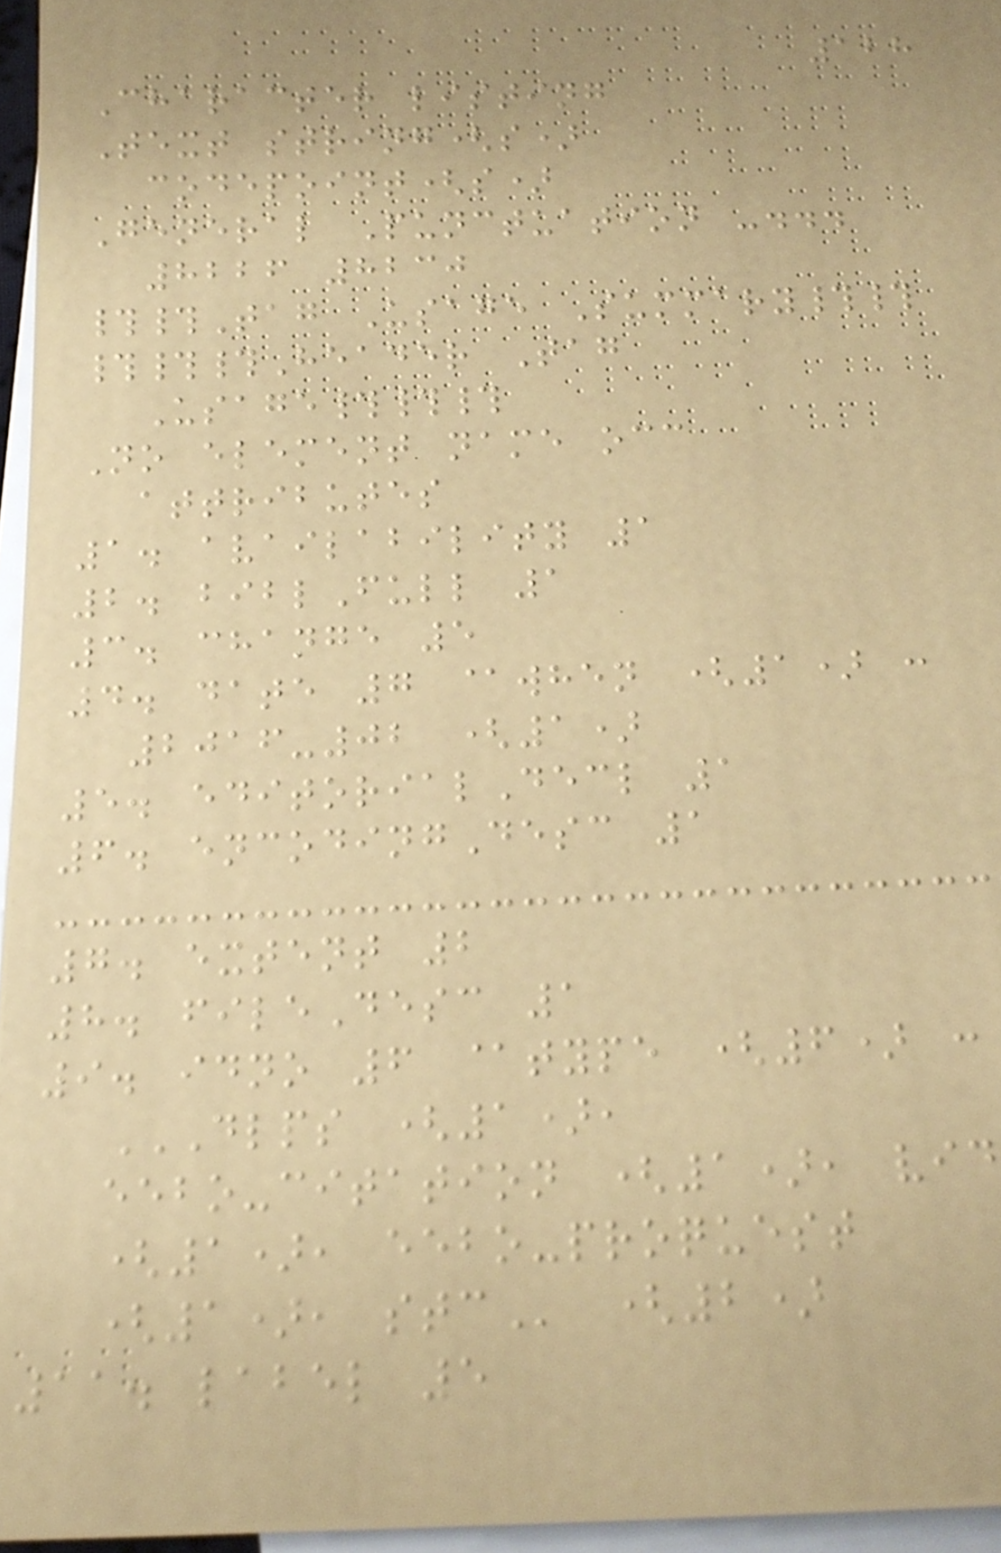128
Character listing
Text string(s)
codepoint(s)
General Punctuation -...
8226 8230
##Tag Usage Summary##
###Header Tag
Usage###
No element name occ
attributes
1. availability 1
2. biblFull 1
3. change 5
4. date 7 @when (1) :
2016-02 (1)
5. editorialDecl 1
6. encodingDesc 1
7. extent 2
8. fileDesc 1
9. idno 6 @type (6) :
DLPS (1),
EEBO-CITATION (1), VID
(1), EEBO-PROQUEST
(1), STC (2)
11. label 5
